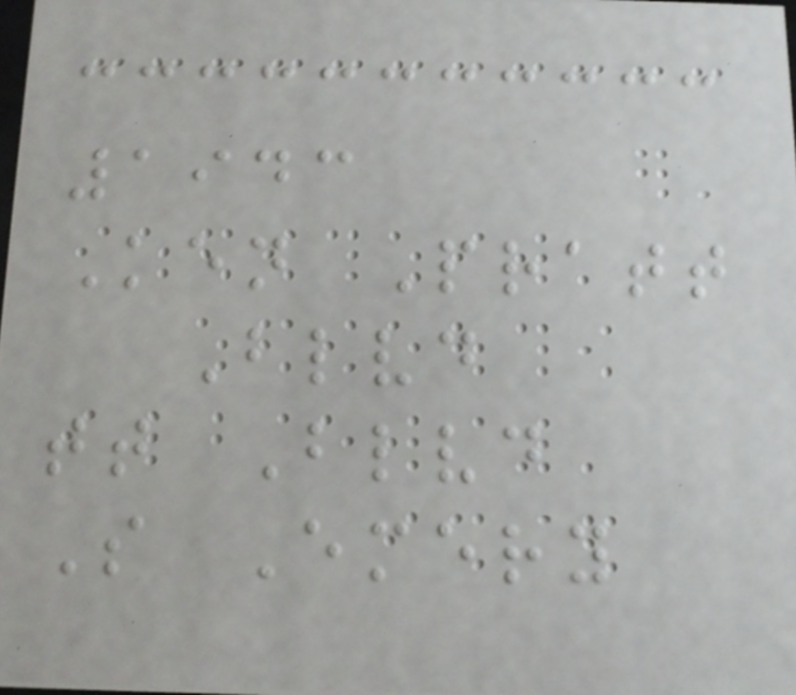1943
Ken Pratt
Blvd
tt Blvd
S Emery
